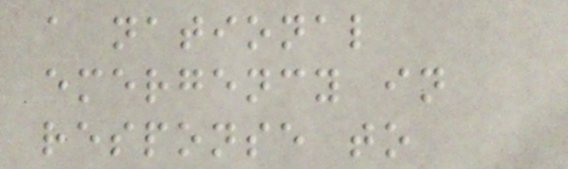a national
emergency in
response to
